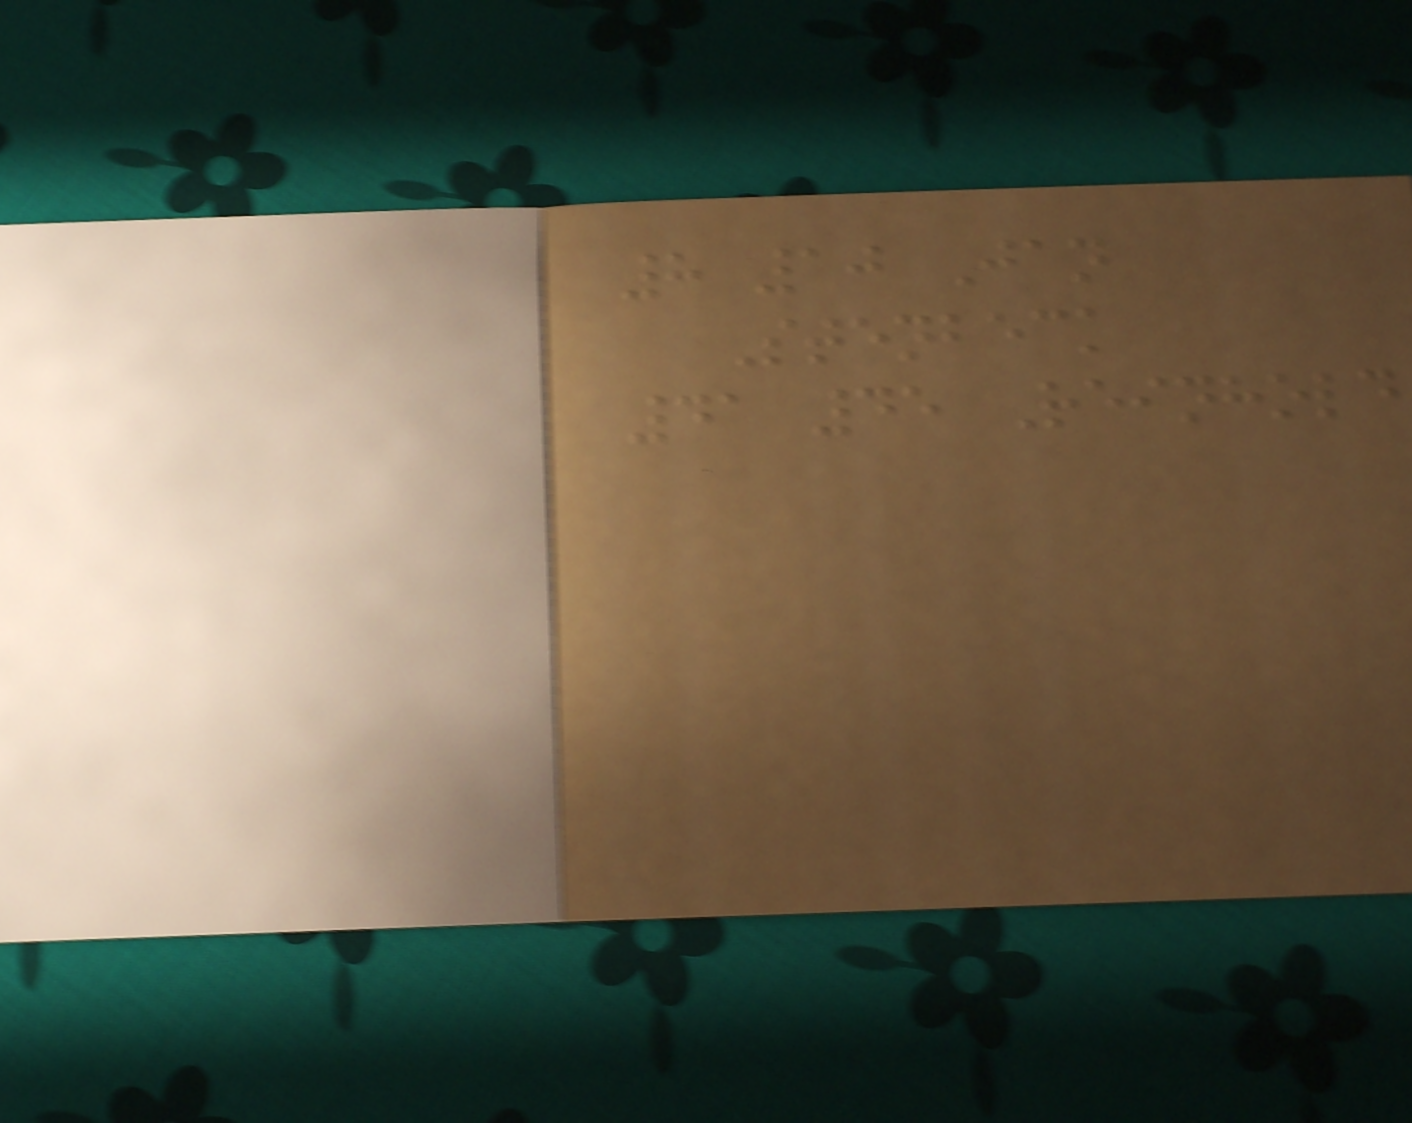8 10 Jan
Stenbeck
41 45 Reinhold
